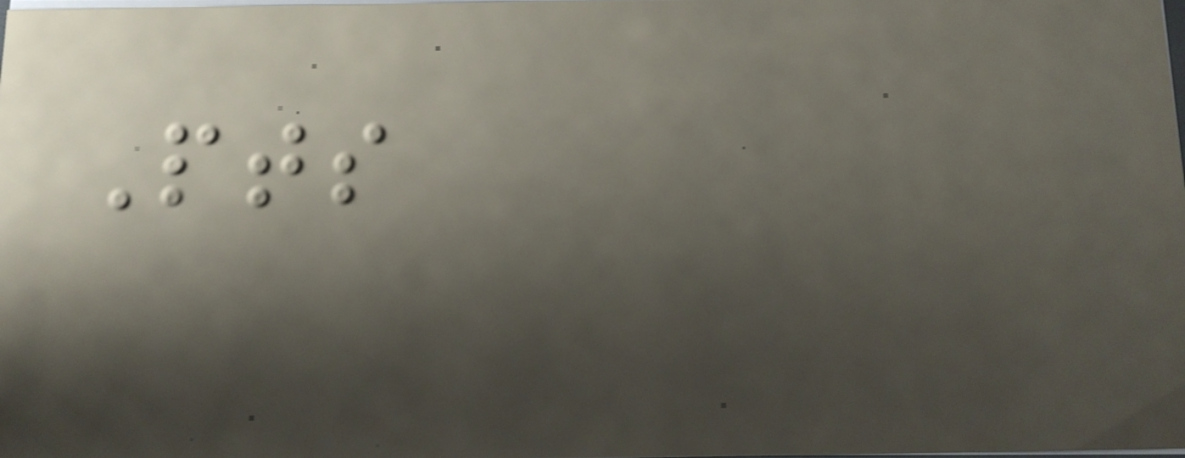Pts
